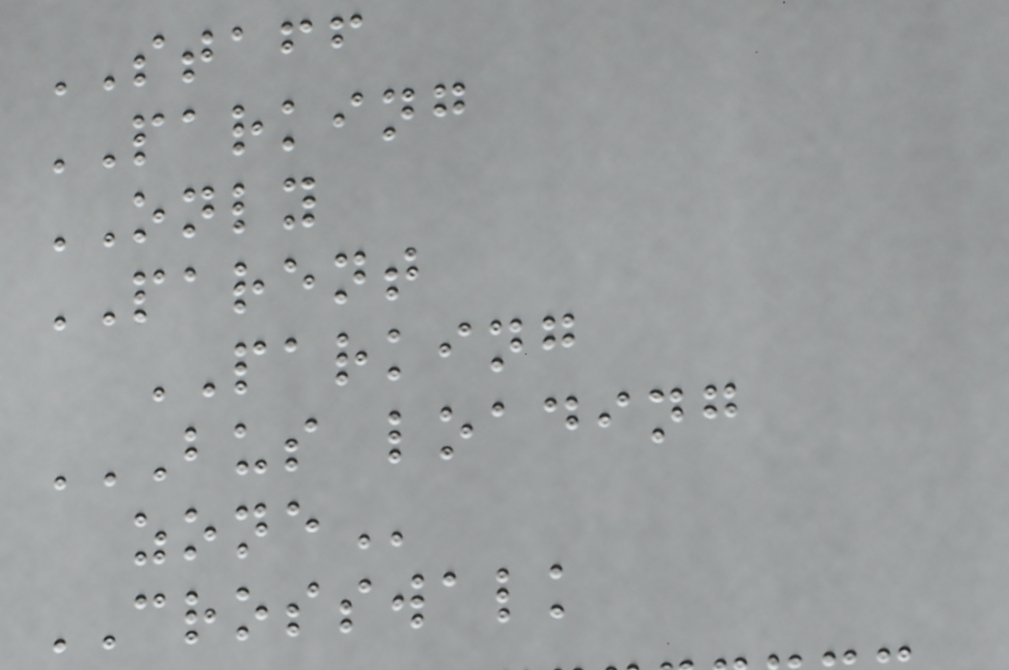STAFF
PARKING
ONLY
PARENT
PARKING
BUS LOADING
ZONE
CROSSWALK
